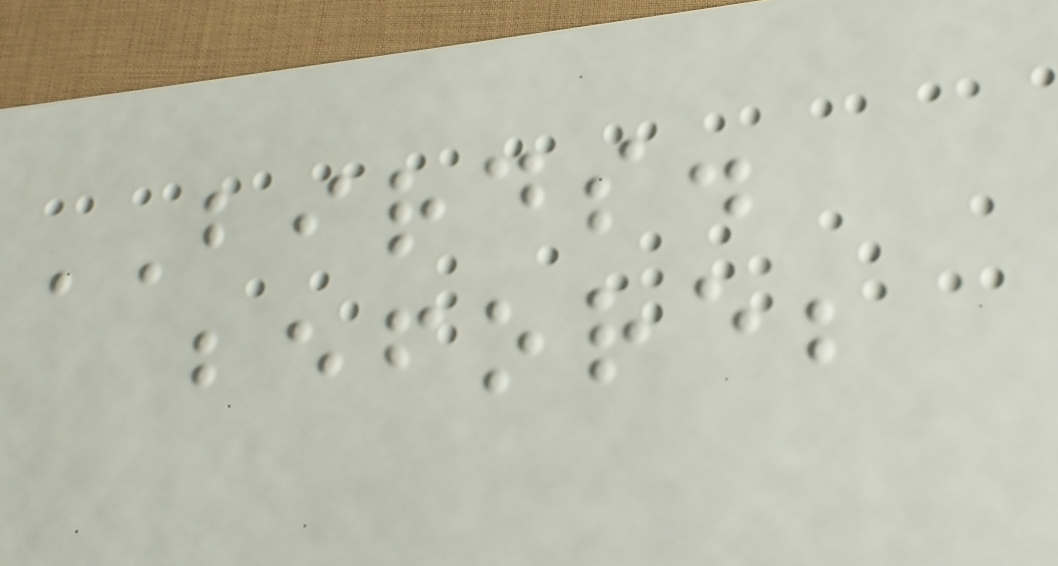BIRDS.
before;
